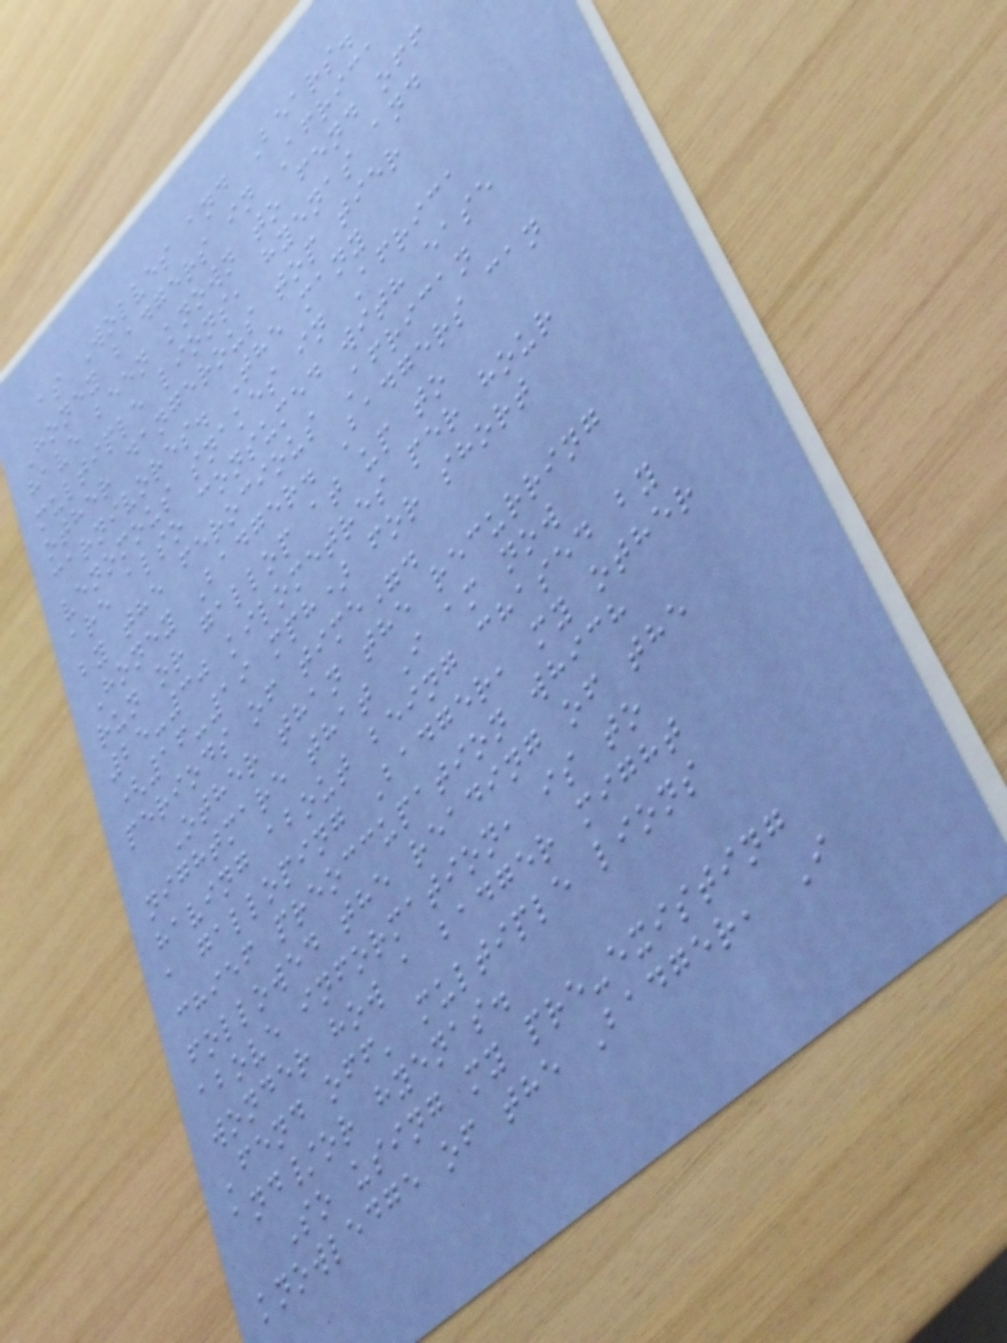as Wolves and Bears.
Honey badgers in Africa
have been known to fend off
multiple lions, hyenas and
other dangerous top tier
carnivores. The many
venomous snakes in Africa
are also consumed with ease
by the ferocious African
Honey Badger. Badgers can
run or gallop at up to
25-30 kilometres per hour
(16-19 mph) for short
periods of time".
Other than the recurring
nightmare that I am now
having about being chased by
a galloping Badger, my other
chief preoccupation which
followed the reading of the
above information, is to
wonder how a badger might
'fend off' multiple lions
and/or hyenas.
So using my pre-existing
knowledge of the Badger, I
